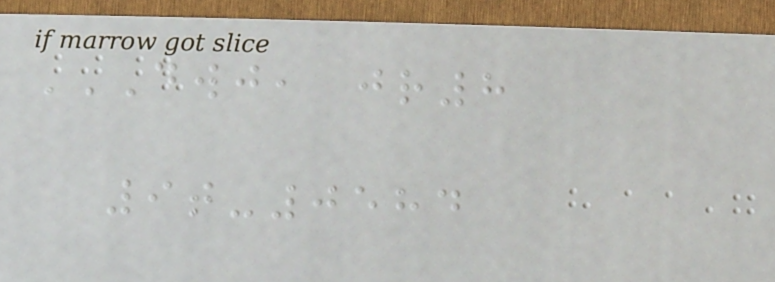DWJ, JR8
9T-0584
